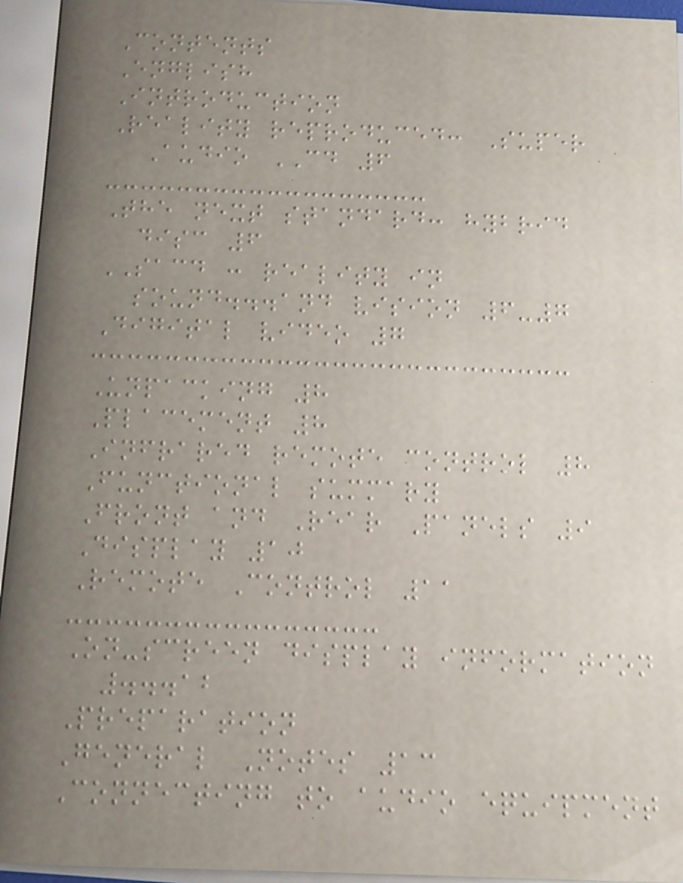Contents
English
Introduction
Reality reproduced: Super
Audio CD 6
The next standard: hybrid
disc 6
SACD : reality in
sound...and vision 6-7
Digital video 7
Unpacking 8
Placement 8
Infrared remote control 8
Functional summary
Front and Rear Panels 9
Display 10
Remote Control 11
On-screen display information
...12
Preparation
General Notes 13
Connecting to audio equipment
